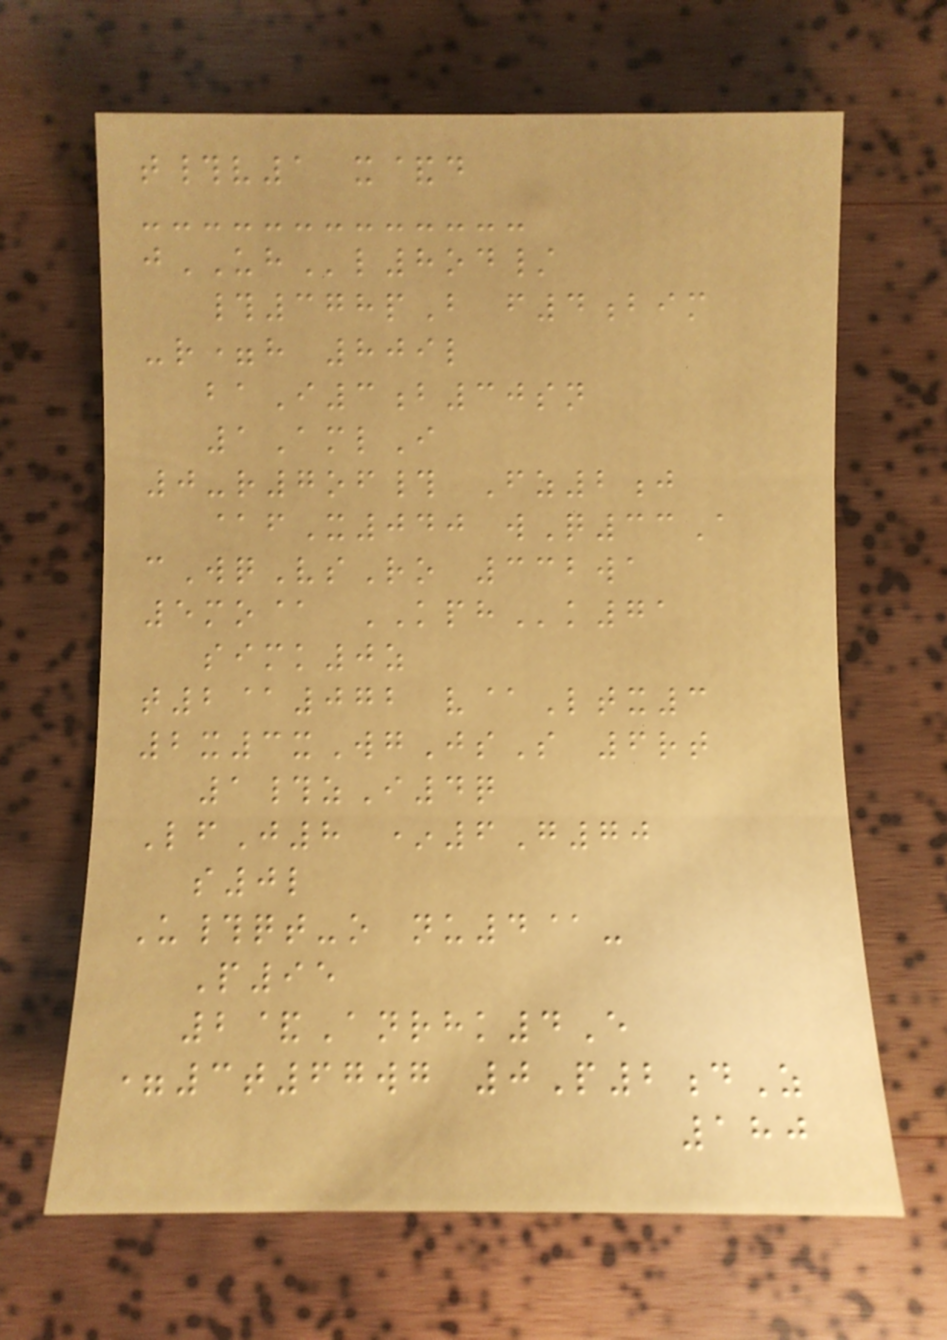t#v1 x&d
jUHl8od/
#378pB f4bim
-r=h 809l
baI3b30sn
1AmlI
0-r7of# Fz2j
@fX040 wQ33A
cWqVsRo 332wa
5mo@ KPHk71
simk0z
t2@072 v@Ltx3
2x3xWgJsS 6rt
1#zI4q
LfJ8 *6G70
s0l
U#qt-o nu4@-
P95
2&Anrhk4E
=3t67wg 0P2dZ
180
